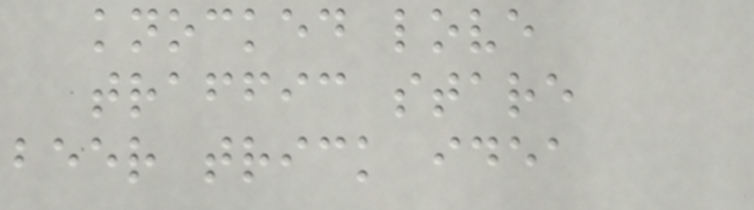knocked love
traffic stare
beer trick idea
